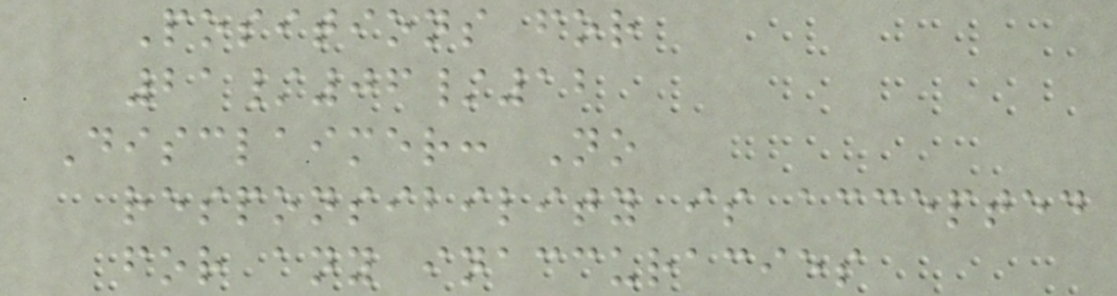Positions for
21/06/12
Disclaimer: No
responsibility is accepted
for any inaccuracies
